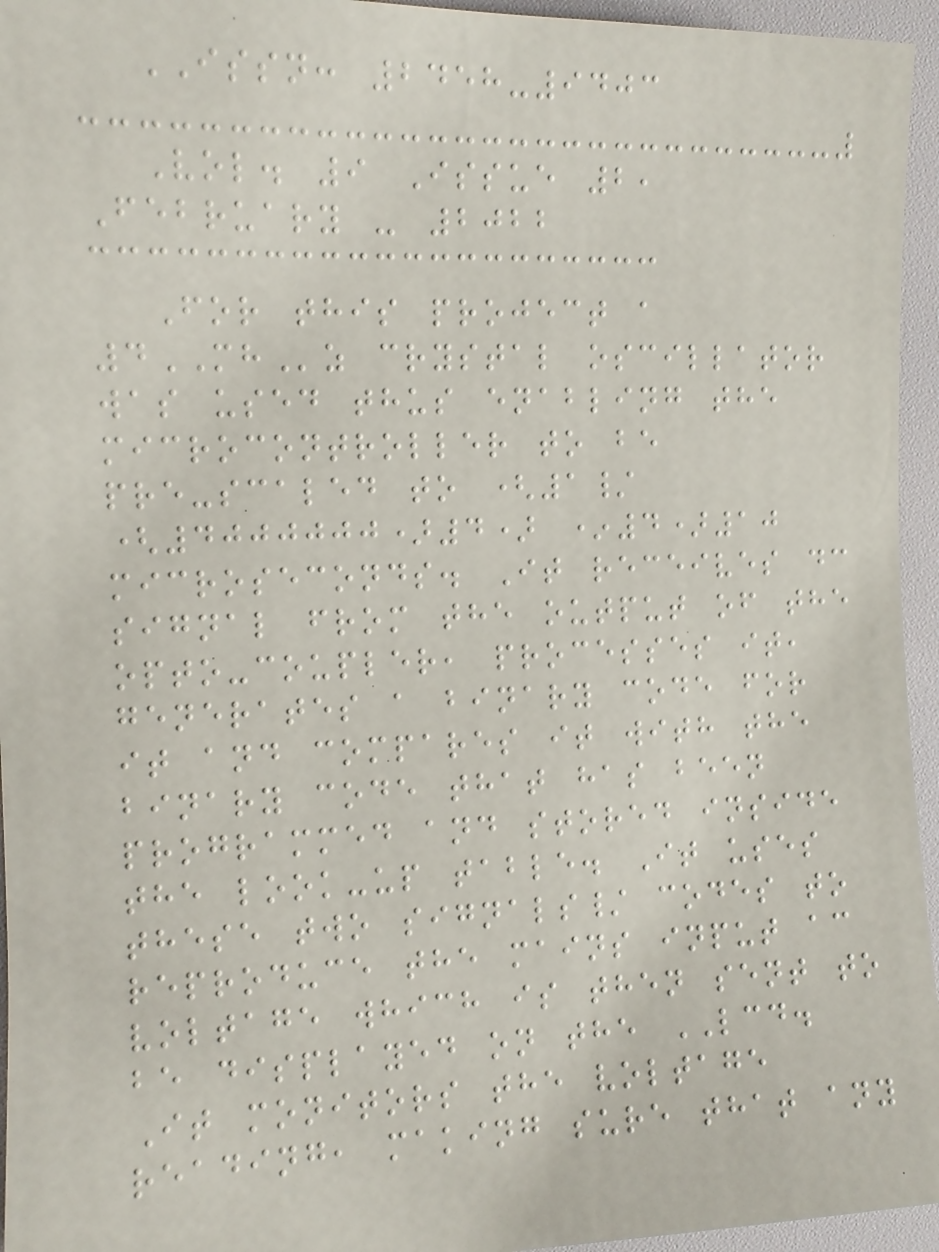ISSN: 2458-9403
Vol. 9 Issue 2,
February - 2022
For this project a
4MHz crystal oscillator
was used thus enabling the
microcontroller to be
pre-scaled to (1/
(4000000)4) *4)10
microseconds. It receives dc
signal from the output of the
opto-coupler, processes it,
generates a binary code for
it and compares it with the
binary code that has been
programmed and stored inside
the look-up table. It uses
these two signals/ codes to
reproduce the mains input ac
voltage which is then sent to
be displayed on the LCD.
It monitors the voltage
reading, making sure that any
